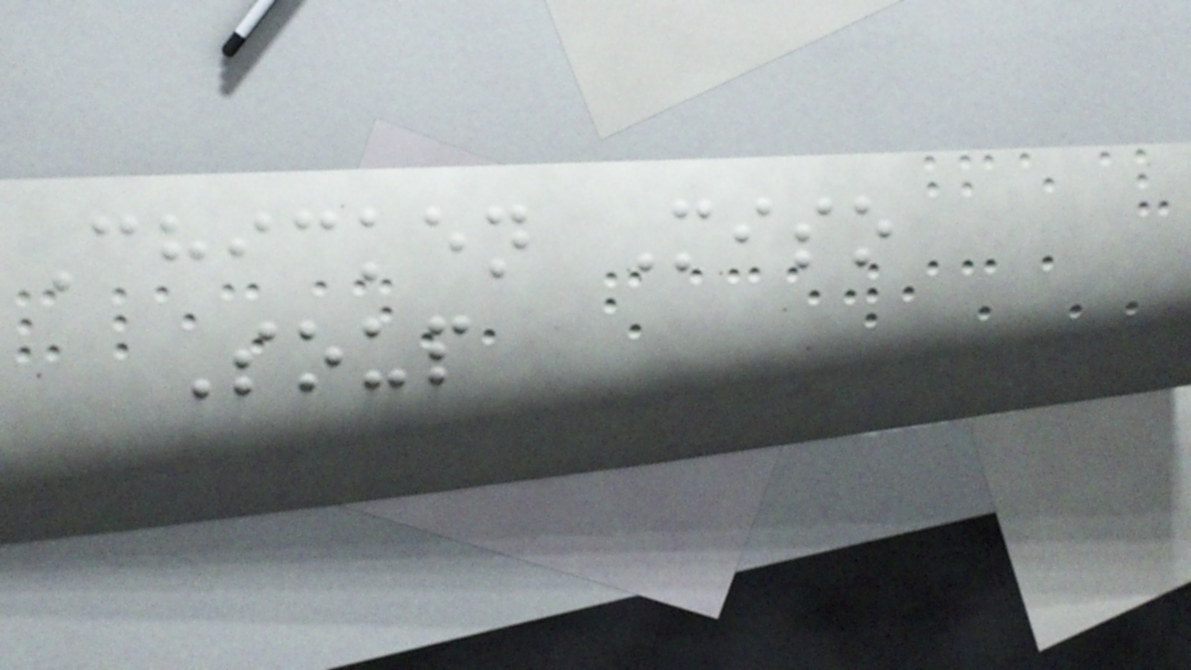Chicken Miso
Soup
